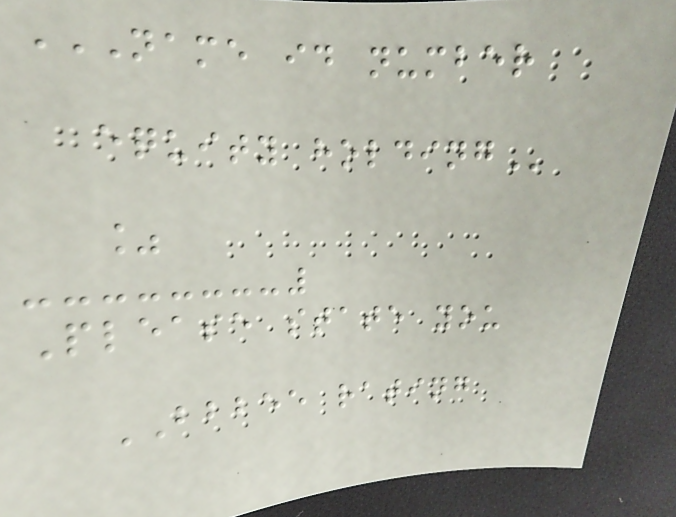NAME ID NUMBER
EQUITY HOLDING
%
Please state you
BBBEE rating
